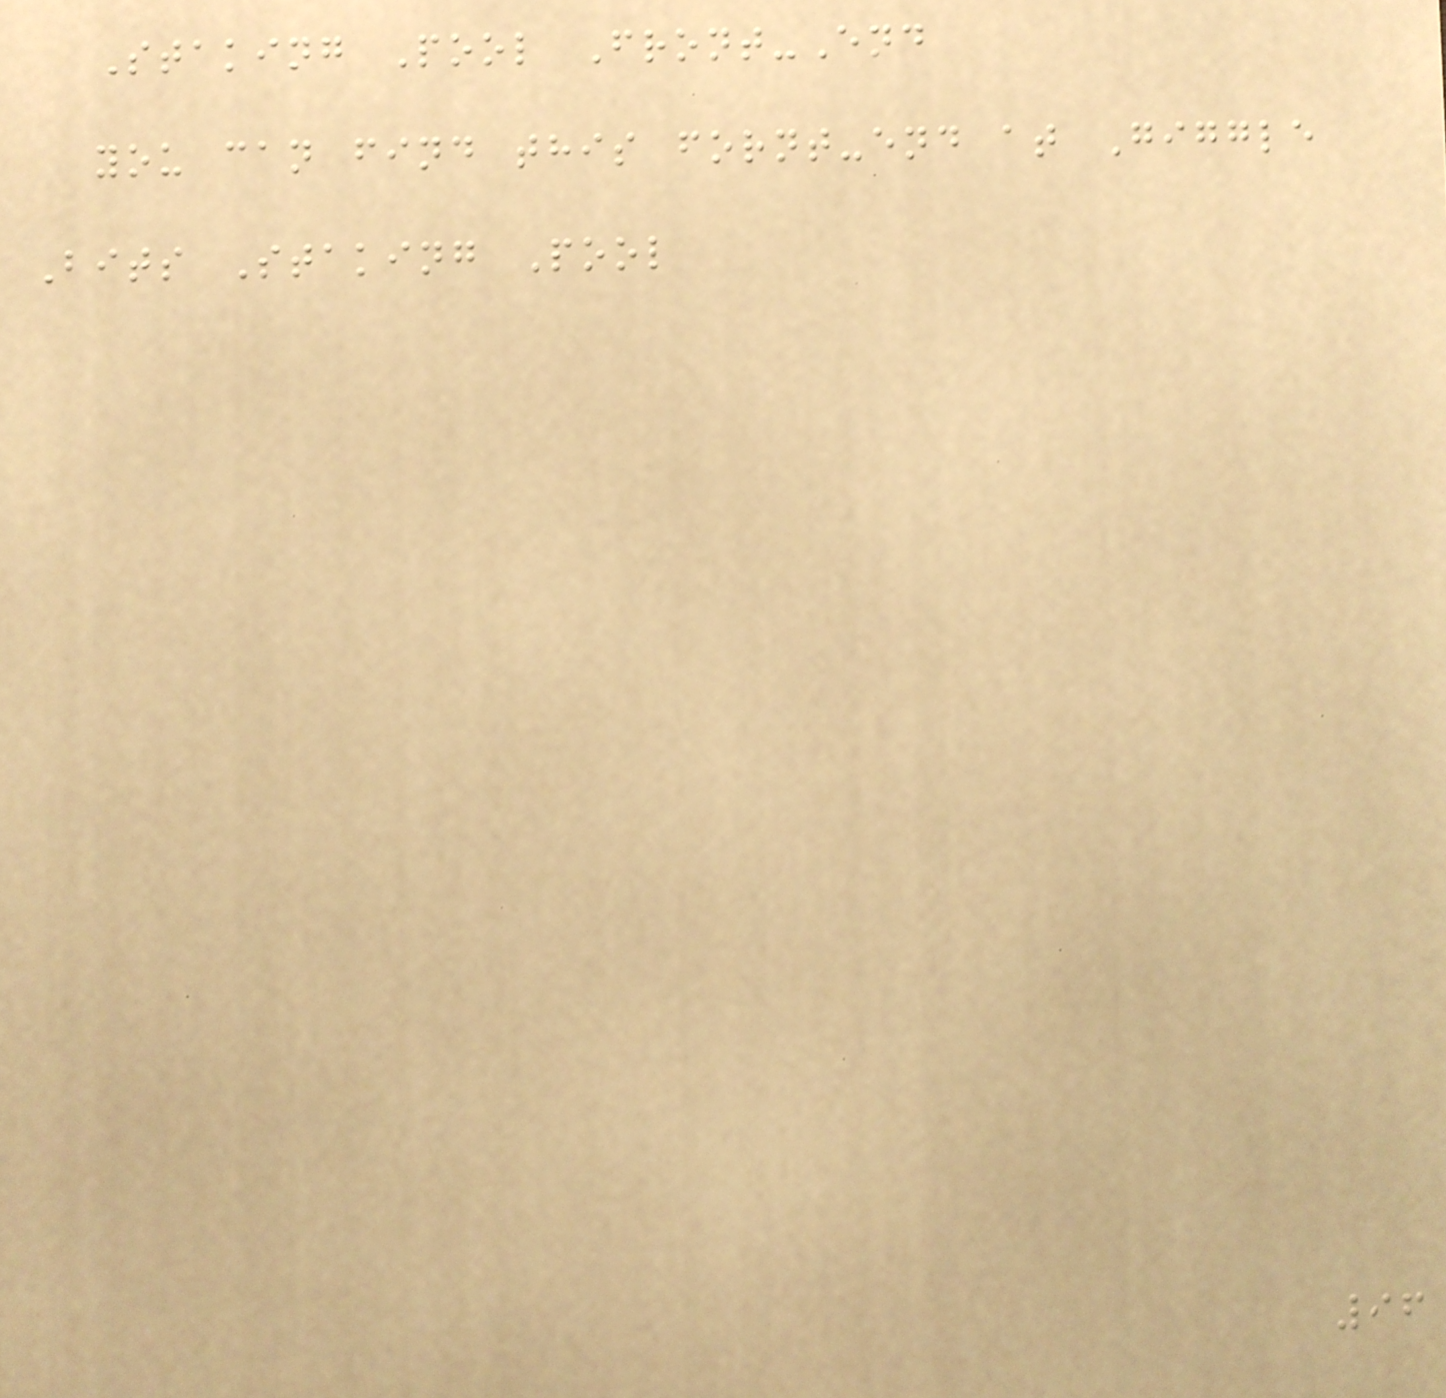Staking Pool Front-End
you can find this fornt-end at Giggle
Bits Staking Pool
96
